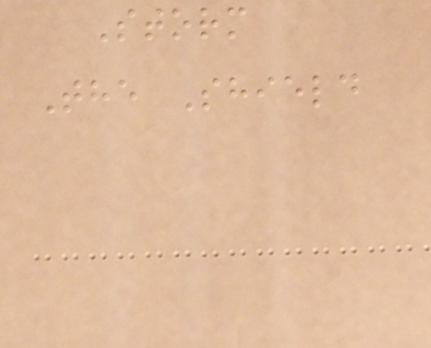Storm
The Shield
